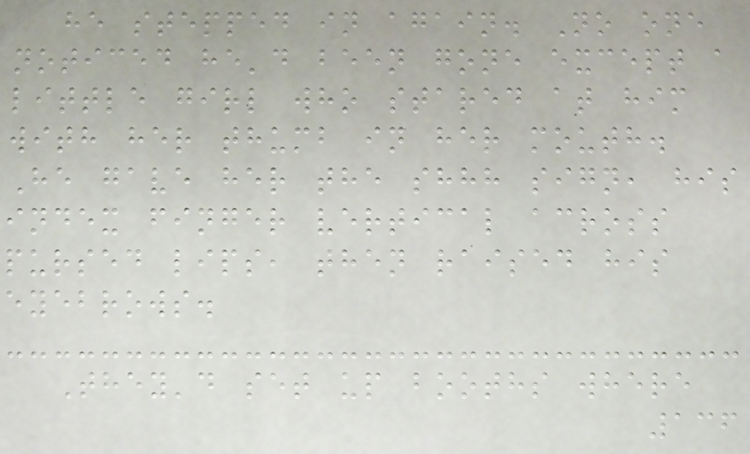he stepped in again. No one
noticed he'd been gone except a
little girl who stared at him
with her thumb in her mouth.
He gave her the shhh sign, his
index finger vertical across
pursed lips, then raised his
eyebrows.
They'd set up booths where
136
